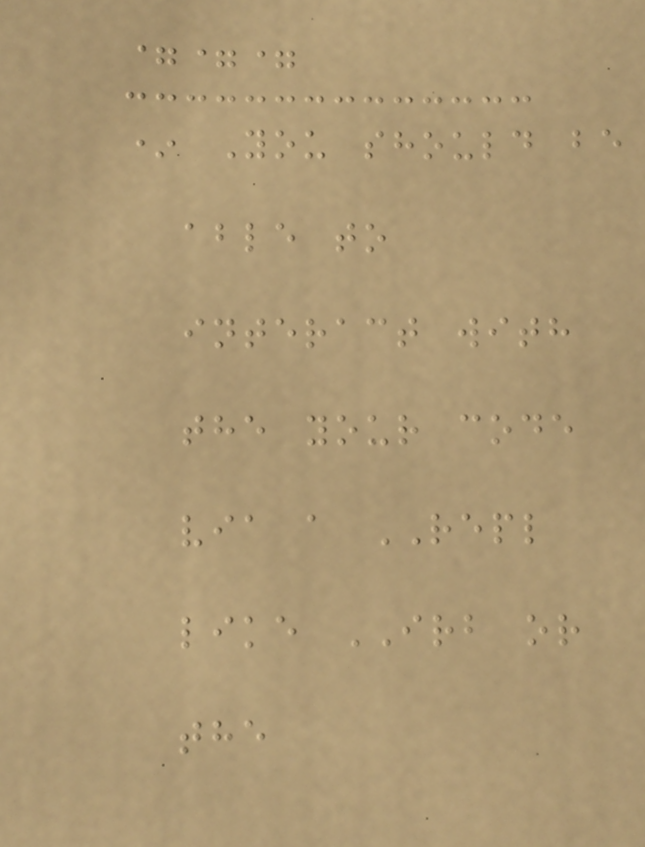===
* You should be
able to
interact with
the your code
via a REPL
like IRB or
the
